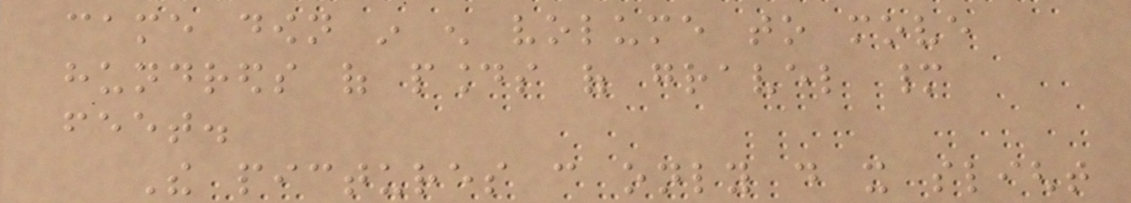came down in enough volume to move
hundreds of pounds of gravel many
feet.
The pictures can only do it slight
